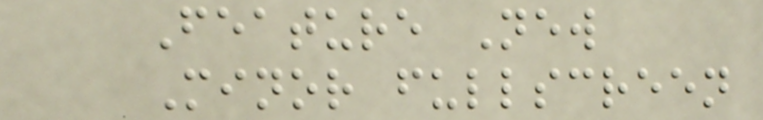Feature New
Minor fullscreen
